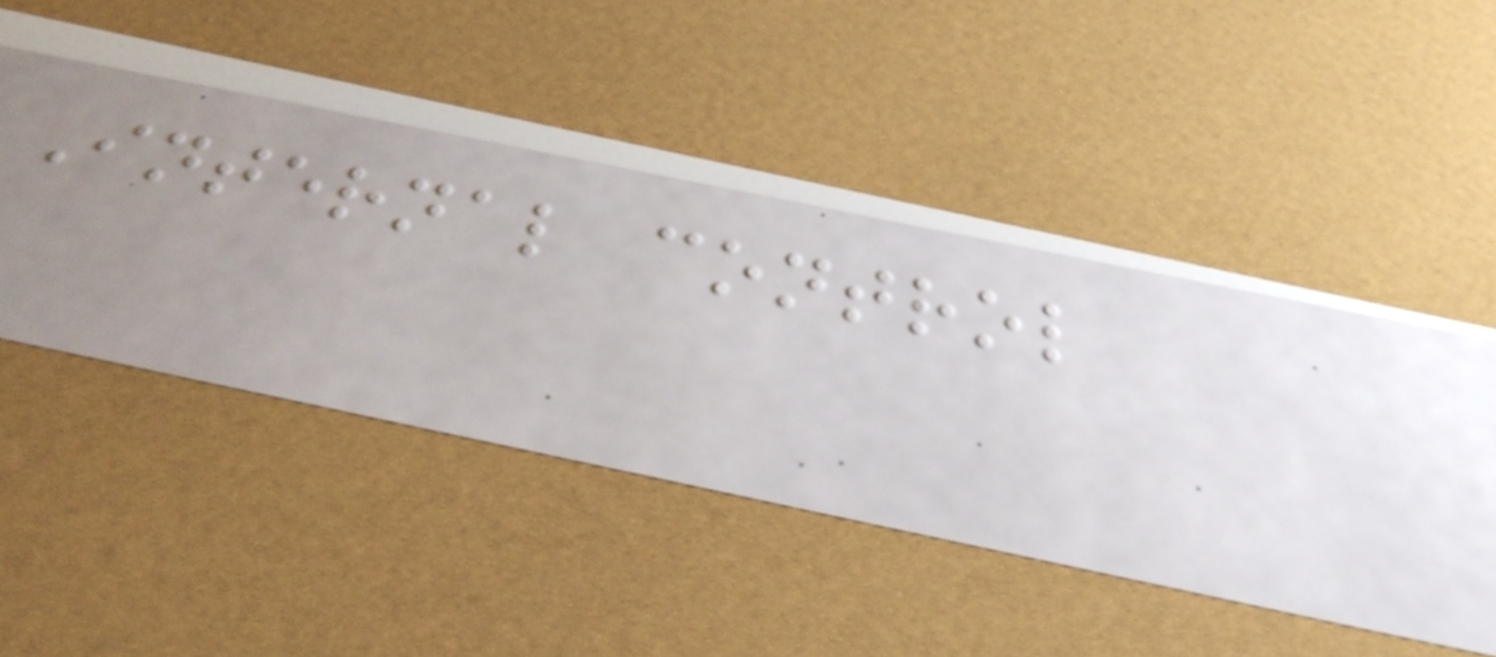Internal control
